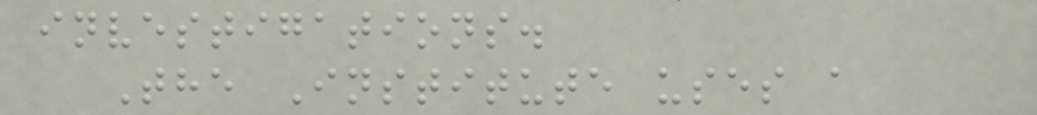investigations.
The Institute uses a
